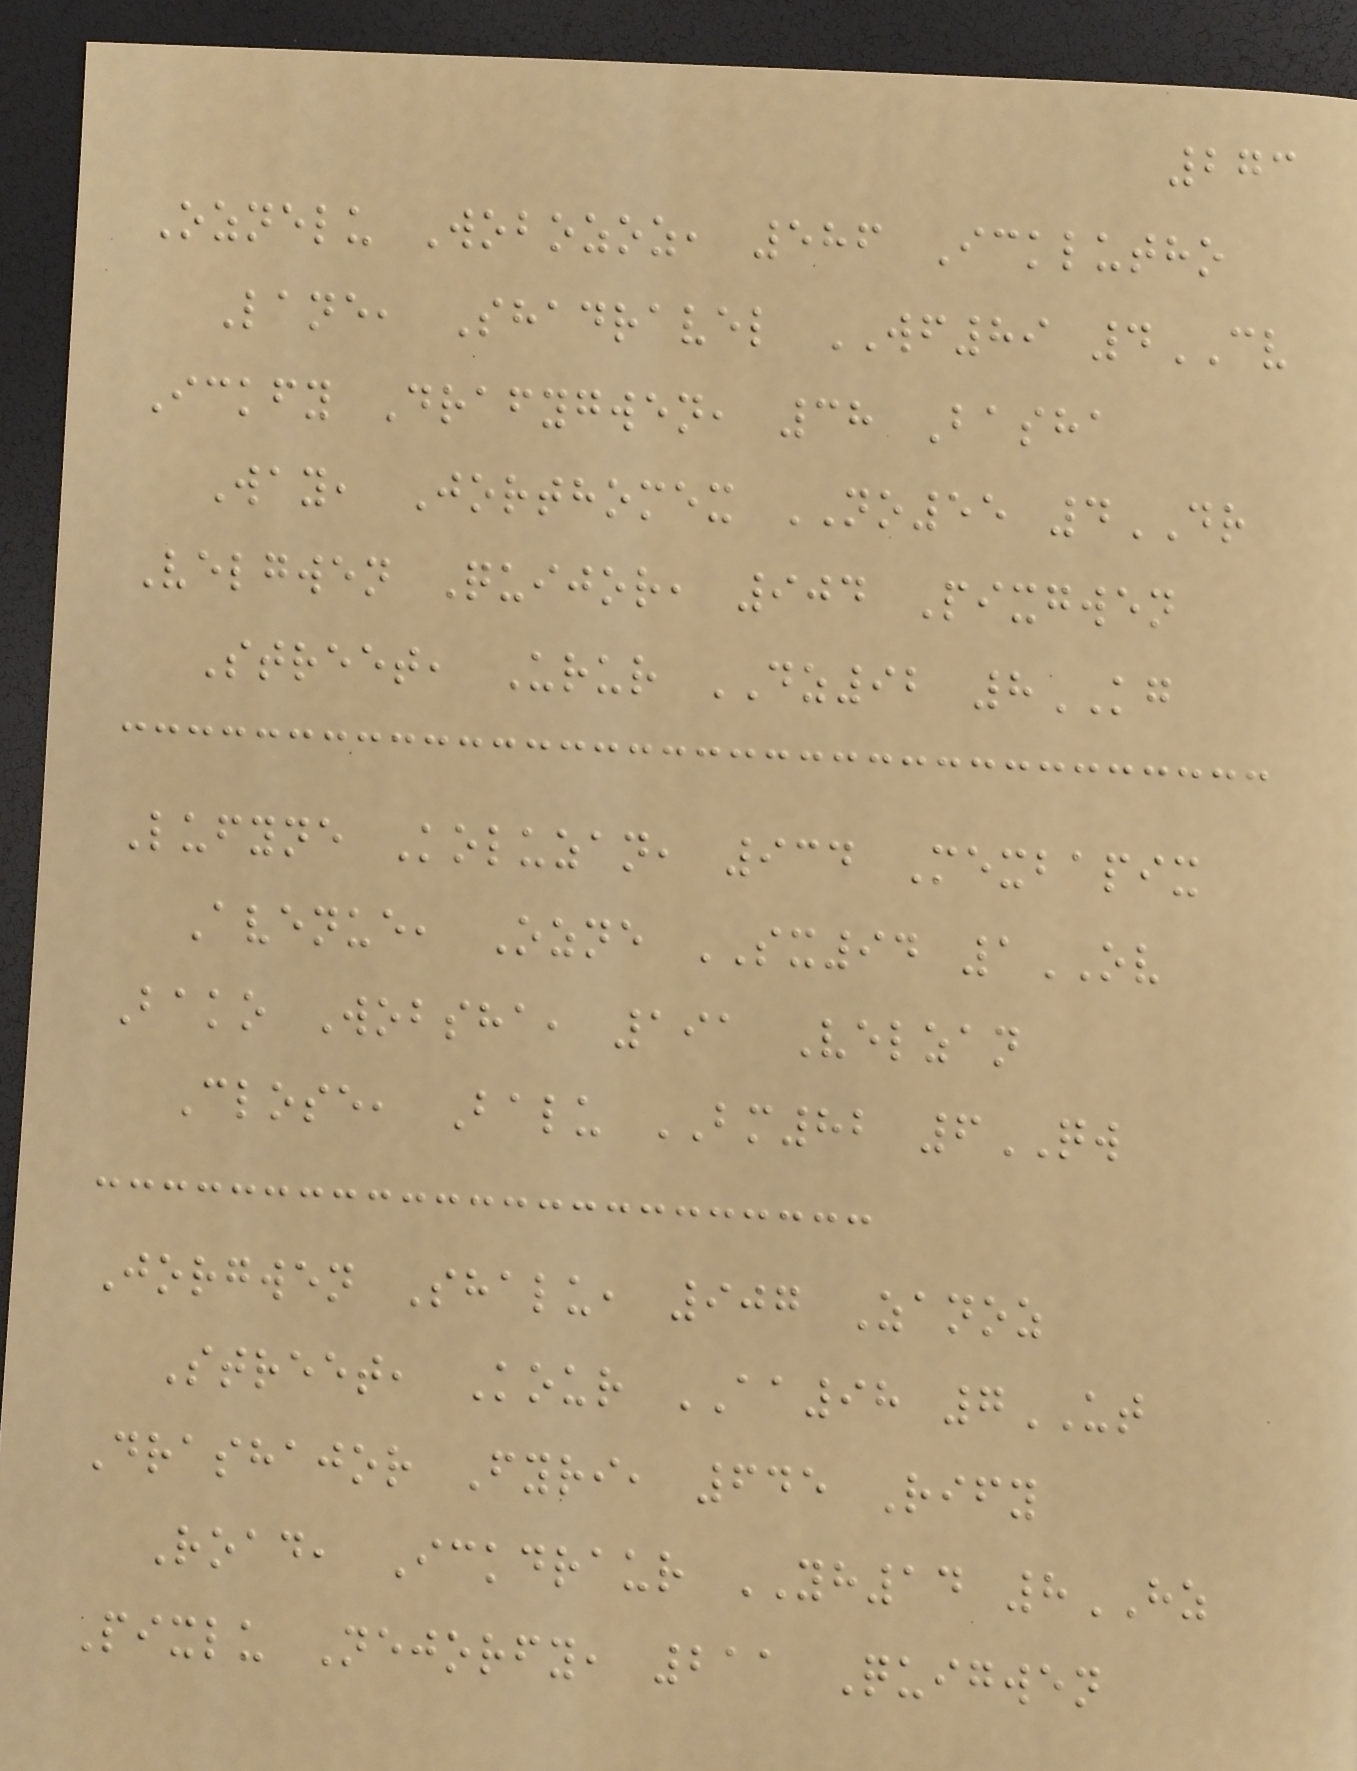273
Oznelu Wobozoz, 586 Icklutho
Lane, Shadravel WF89 4CV
Ickfy Drafygwen, 38 Basha
Way, Jorthomex NO55 4DR
Velgwen Quijor, 904 Pixgwen
Street, Urur DZ92 8KG
Lufyne Koluzan, 934 Mexbapix
Avenue, Ozne SX94 1OV
Bako Wobsha, 191 Velzan
Close, Balu BM82 6QW
Jorgwen Shalu, 907 Zanoz
Street, Kour AA98 7UT
Drashajor Fyri, 645 Rify
Road, Ickdraur YH14 8HZ
Pixlu Nejorfy, 211 Quigwen
